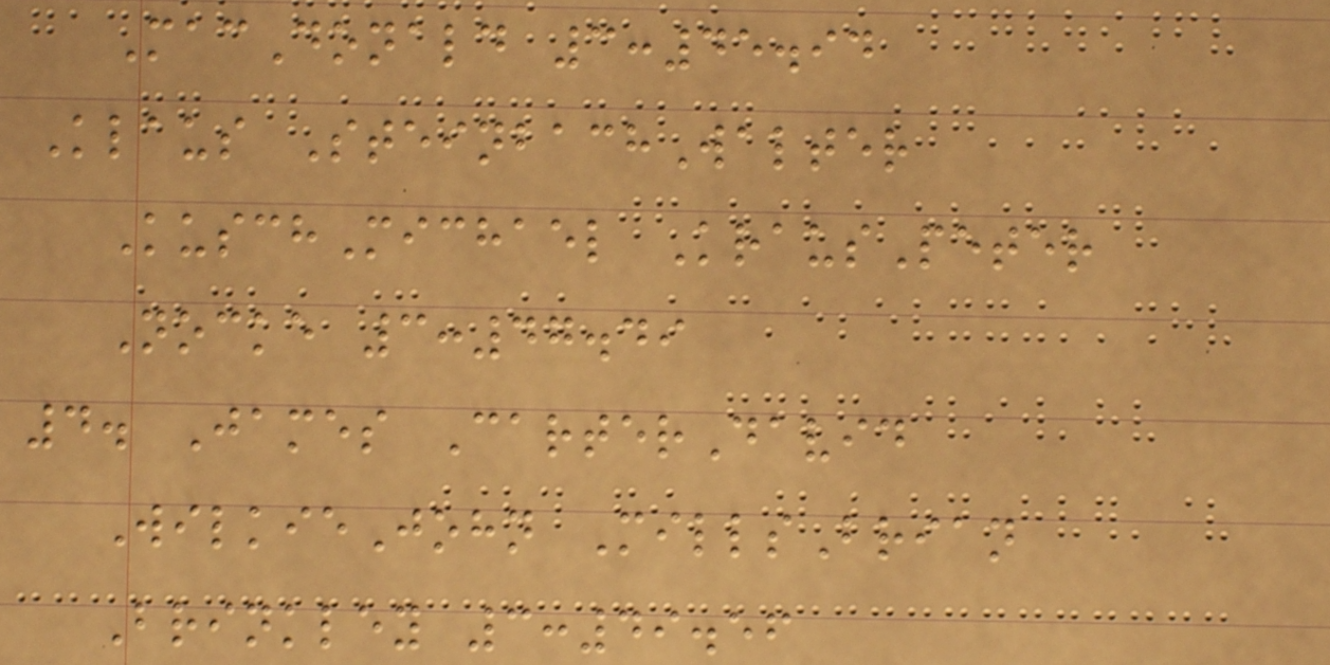MacDonald 3:45.94
Klaus SteinbachWalter
KuschMichael KrausPeter
Nocke 3:47.49
4. James CarterDavid
WilkieJohn MillsBrian
Brinkley 3:49.56
